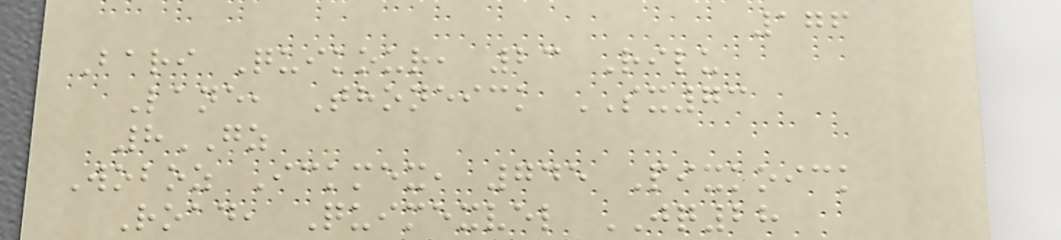176
Bari Quikour, 23 Rilu
Lane, Thoneick SX73
8GZ
Woboz Ickmex, 745 Pixkoick
Road, Quimexvel JQ28
